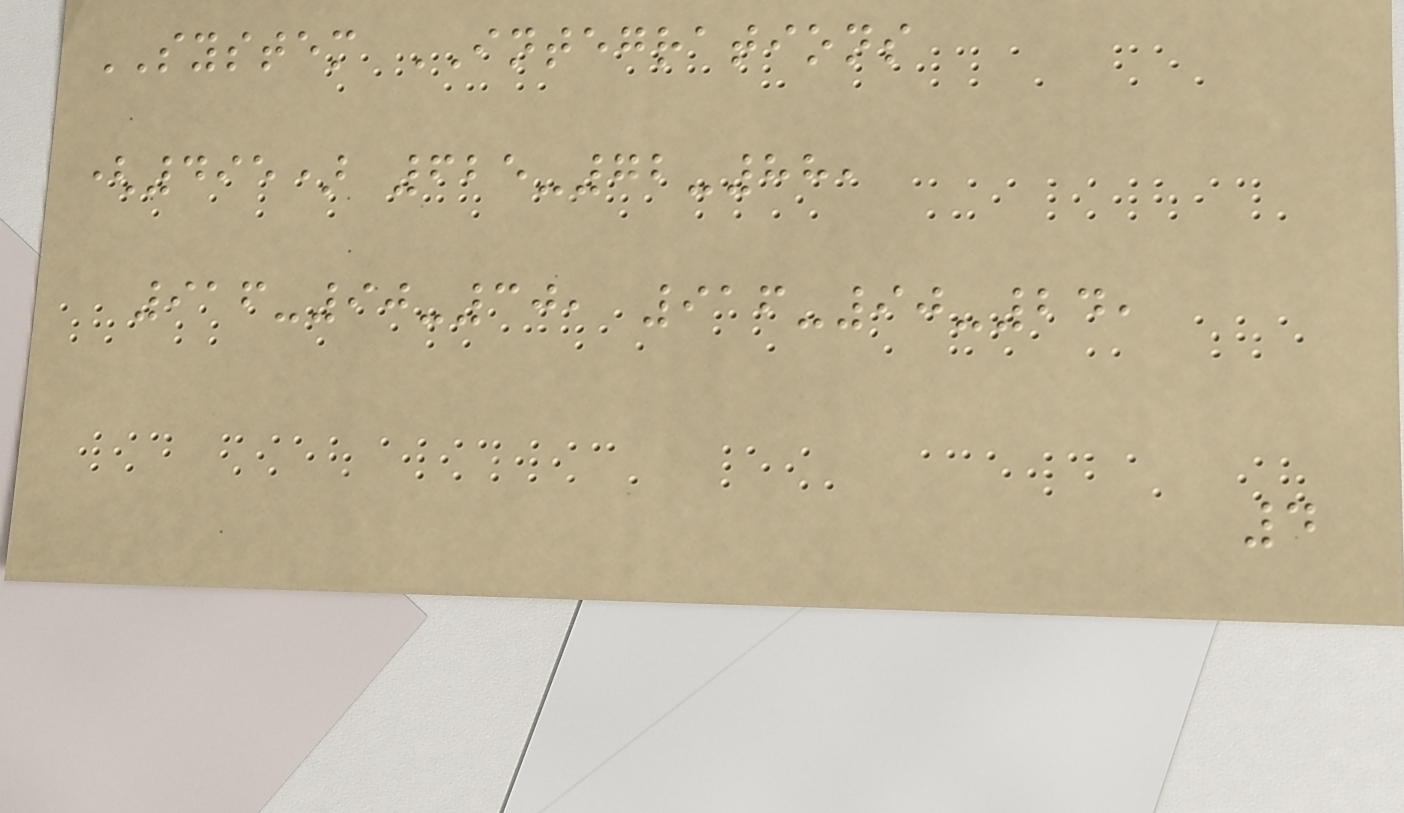SYSTEM INTEGRATIONS
(495) 625-72-88,
916-90-30, 916-90-24,
4
